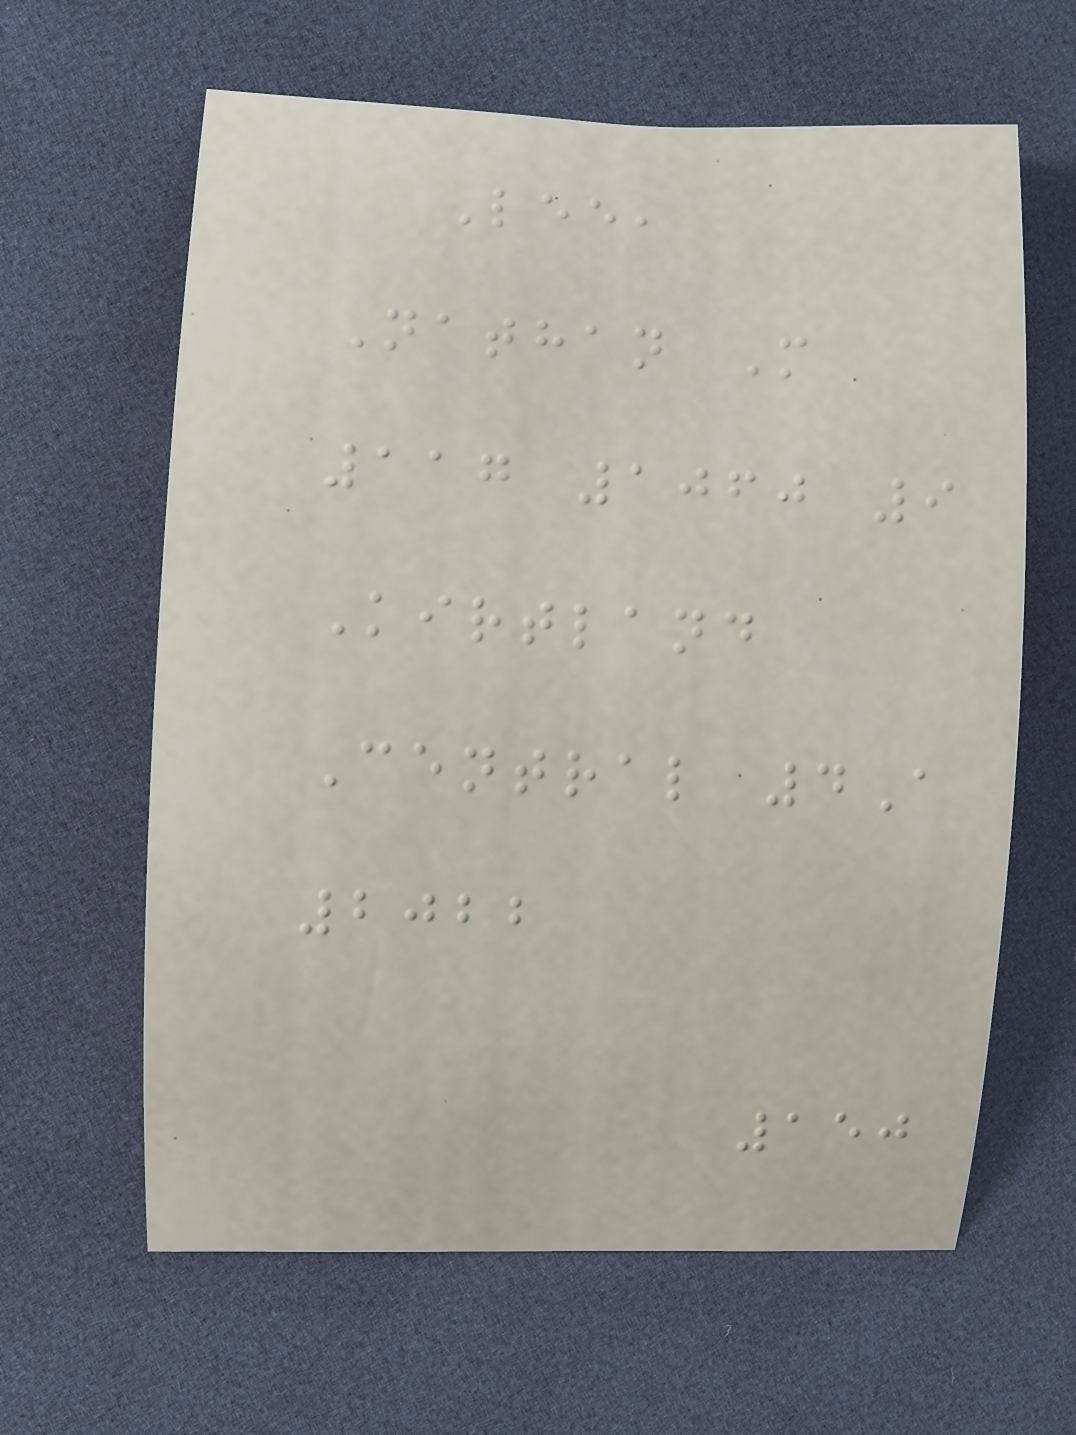Lee,
Nathan M
117 1060 9
Kirtland
Central 4A
2022
150
